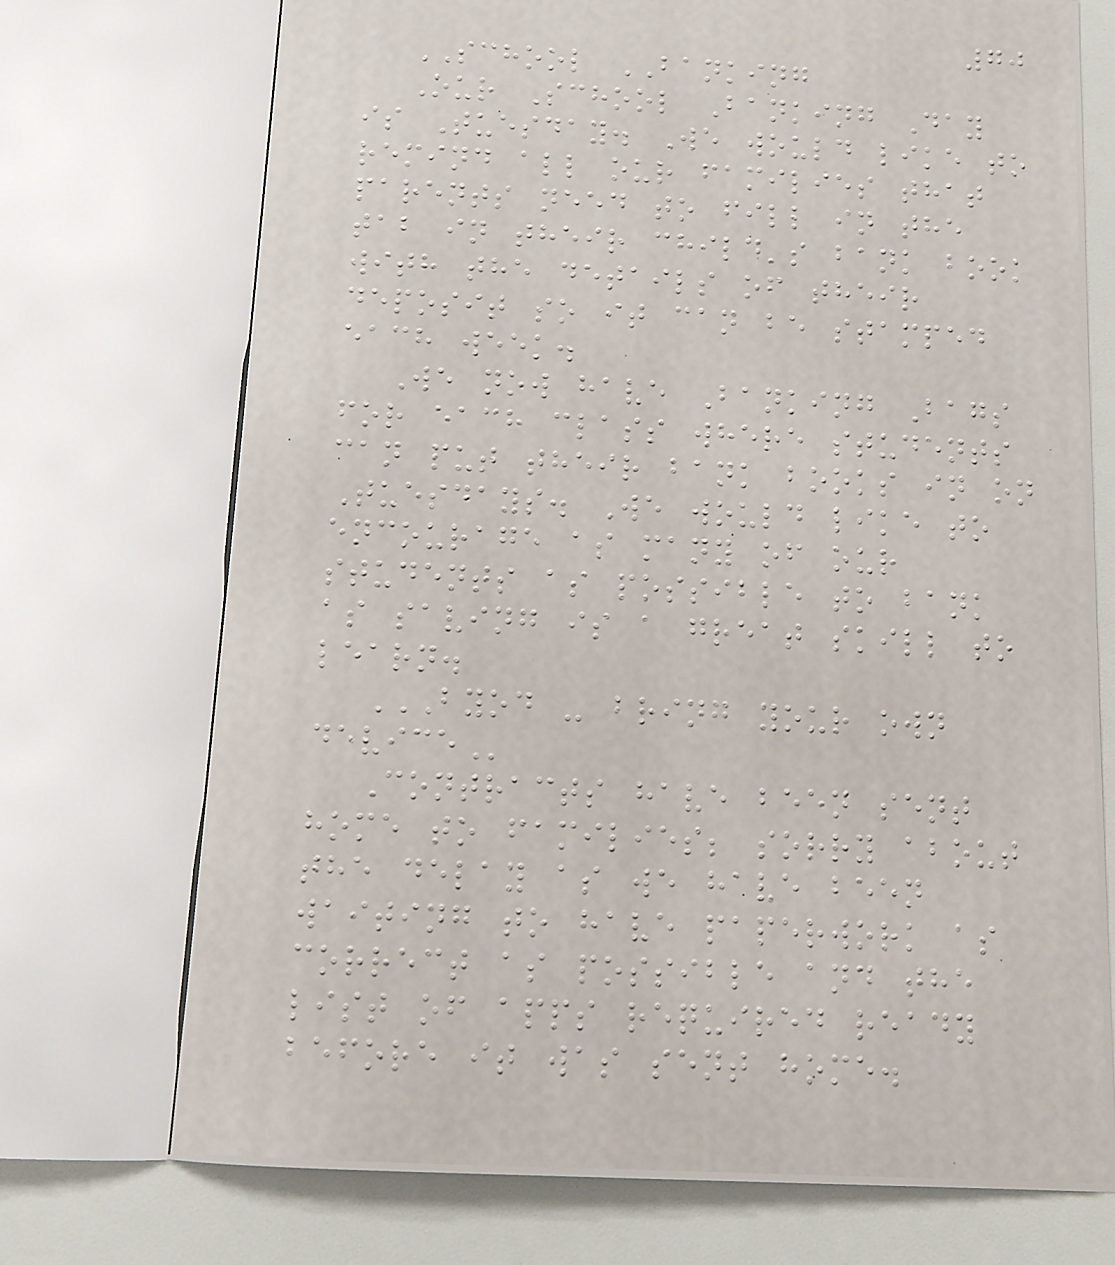70
SCHOOL BANKING
Our School Banking Day
is Tuesday. We would like to
remind all our families that
parents need to fill in the
tab in their child's bank book
with the details of their
deposit so it can be stamped
each week.
We now have Banking Bags
for each class where students
can put their bank books in on
Tuesdays. We would like to
encourage as many of our
students as possible to bank
as saving is a great skill to
learn.
BYOD - BRING YOUR OWN
DEVICE
Contracts have been sent
home to families; sorry about
the delay as we have been
waiting to have paperwork as
correct as possible and the
list of apps required ready
before it was sent home.
